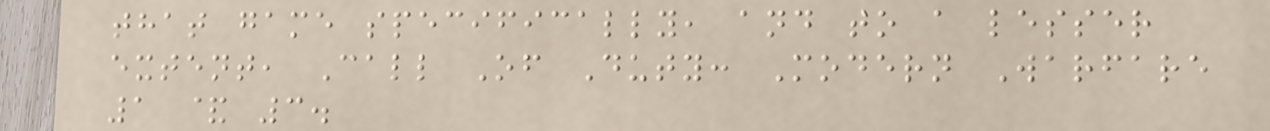that game specifically, and to a lesser
extent, Call Of Duty: Modern Warfare
1 & 3.
